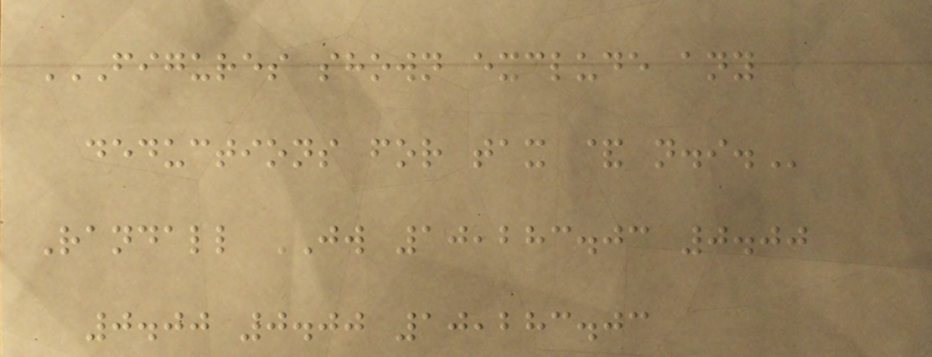FIGURES SHOWN EXCLUDE ANY
DEDUCTIONS FOR TAX & N.I.
Randall JW 10,283.03 0.00
0.00 0.00 10,283.03
